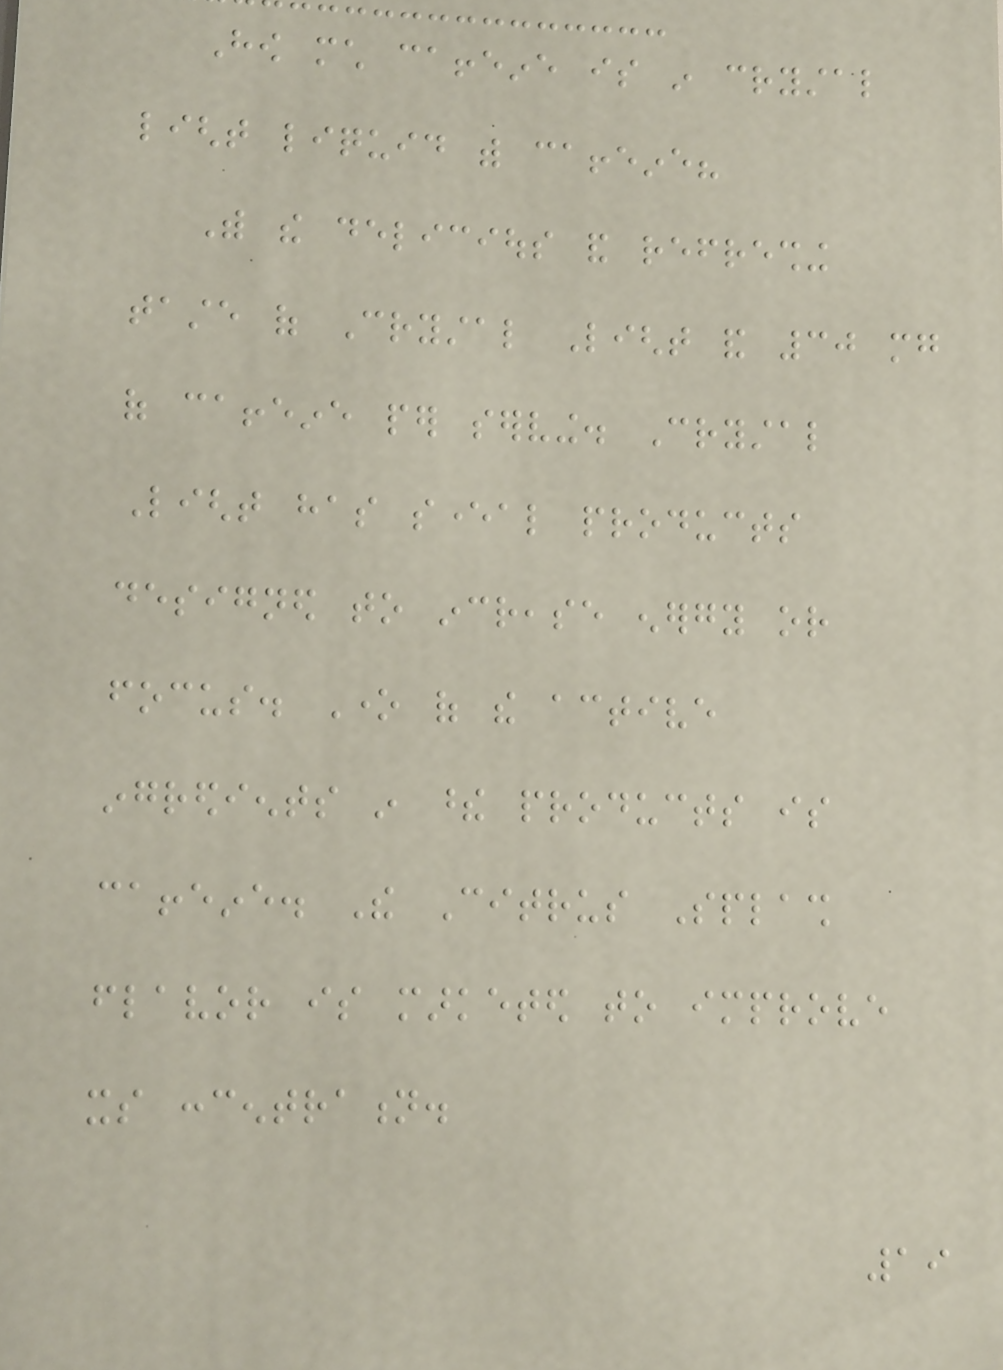How much caffeine is in crystal
light liquid with caffeine?
With the delicious and refreshing
taste of Crystal Light and 30 mg
of caffeine per serving. Crystal
Light has several products
designed to increase energy or
focus. One of the active
ingredients in these products is
caffeine. The Citrus Splash
flavor is marketed to improve
its concentration.
19
